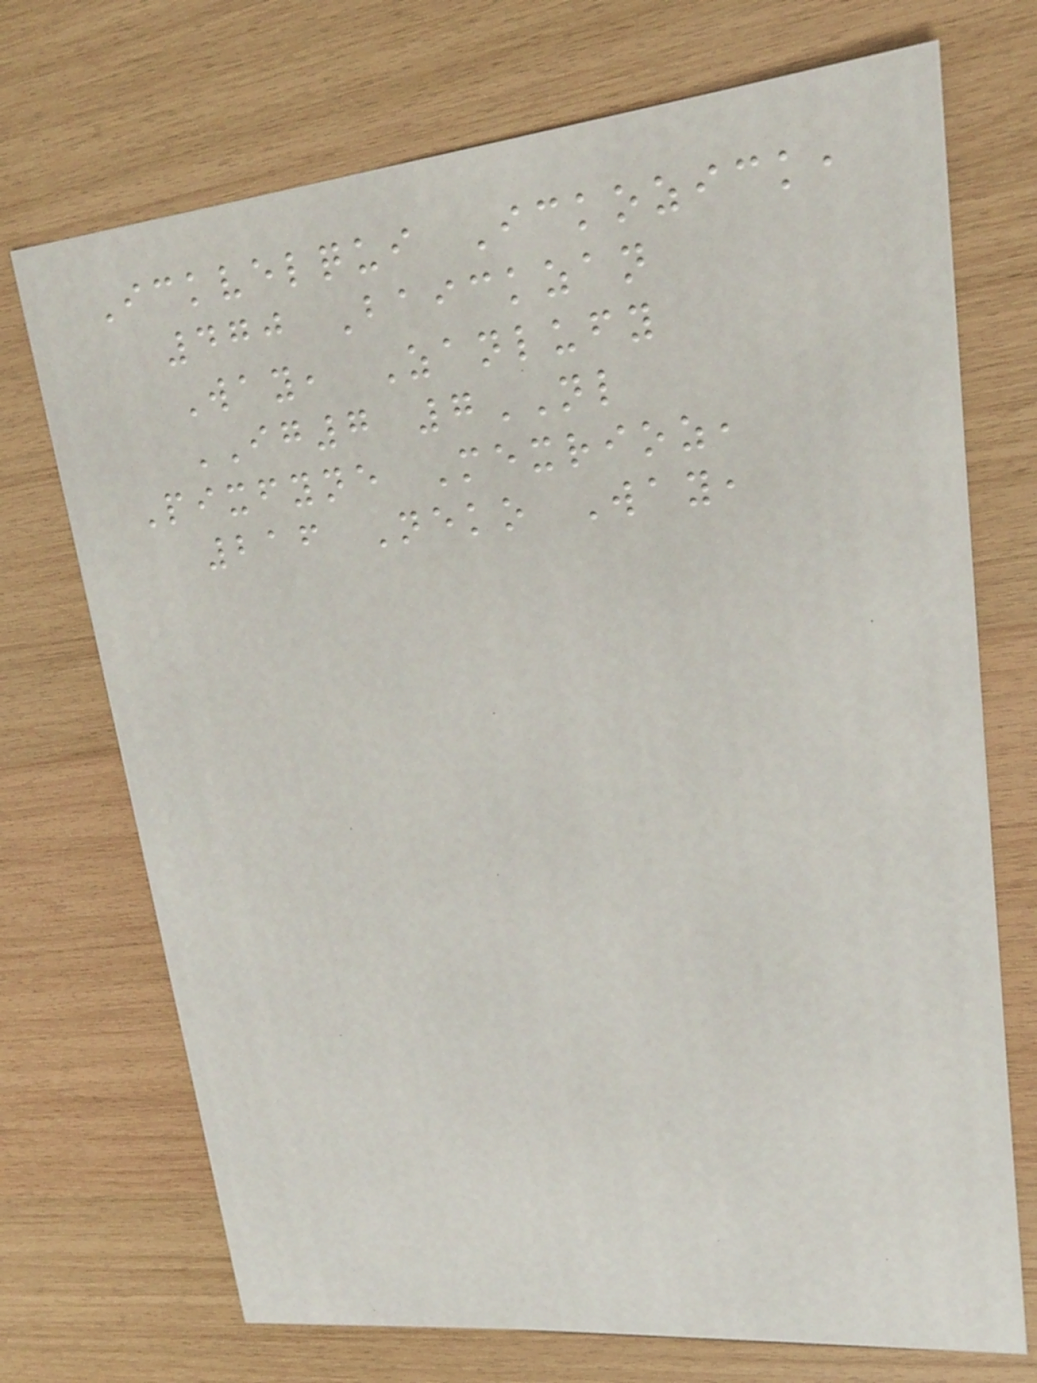Ickvelqui Ickozick,
470 Baickzan
Way, Zanlufy
IG7 7NL
Pixfyne Mexrioz,
216 Neko Way,
